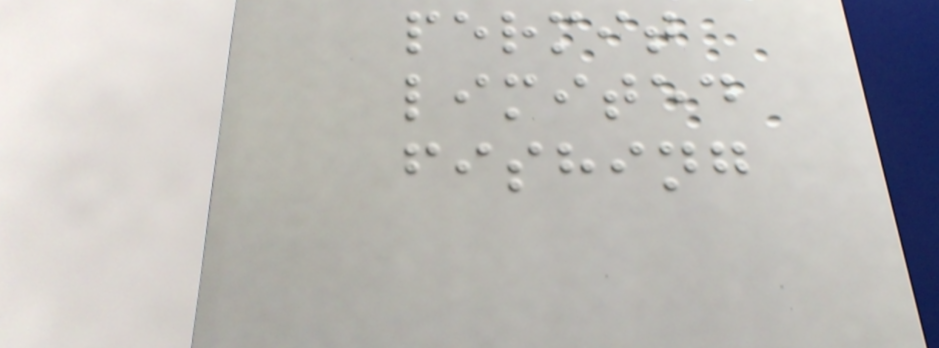permit
limited
fishing
